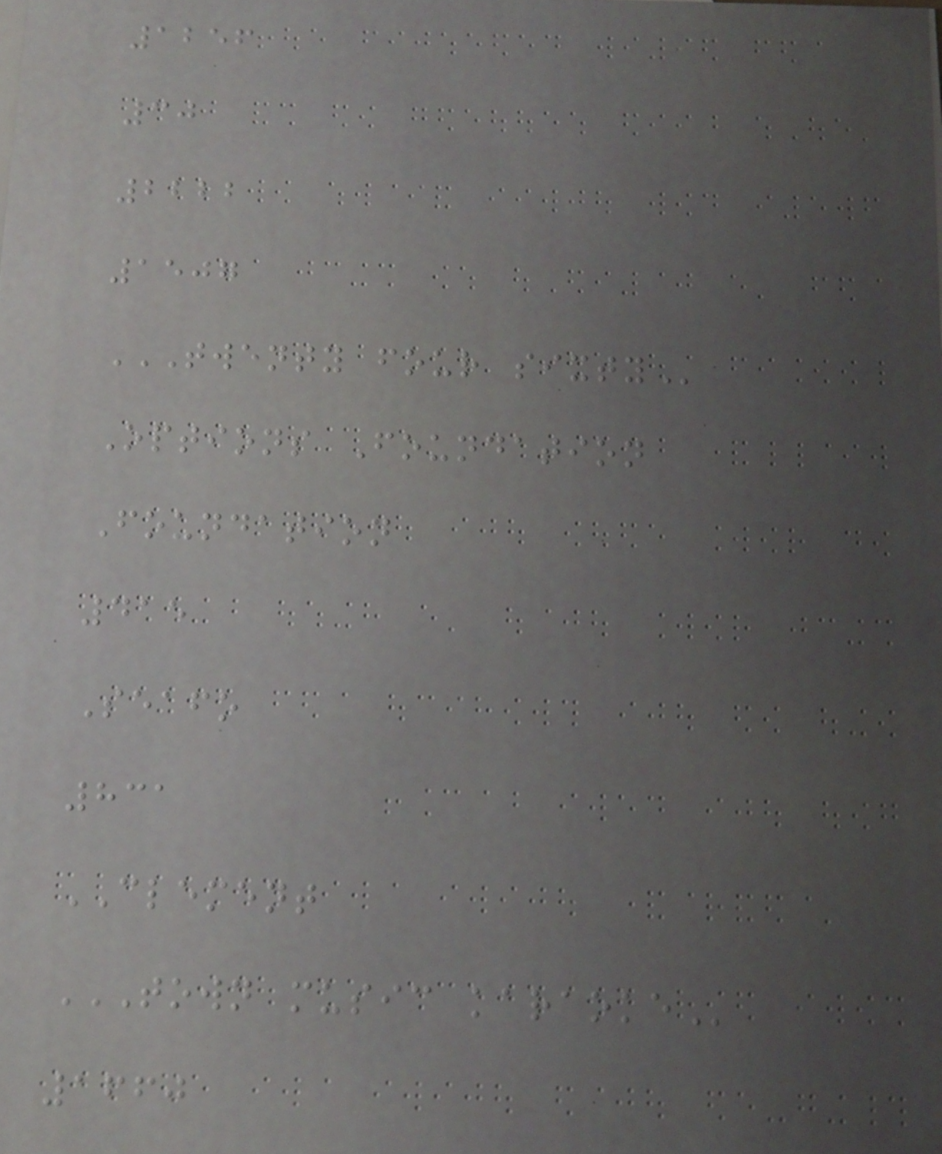1256
30
2222
1507
TWENTY FOUR SIXTY
Options Foundation
Foundation
415
Seafo
831
CLEMENT
TOWN MUSIC KARAOKE
1660
